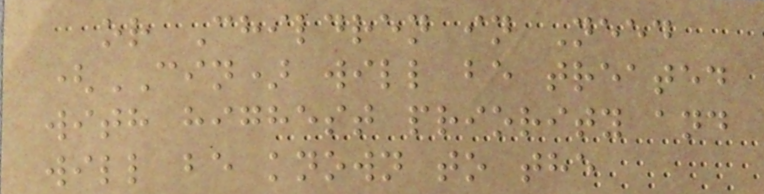or Children in Need
(CIN) will be treated
with highest priority and
will be known to the
